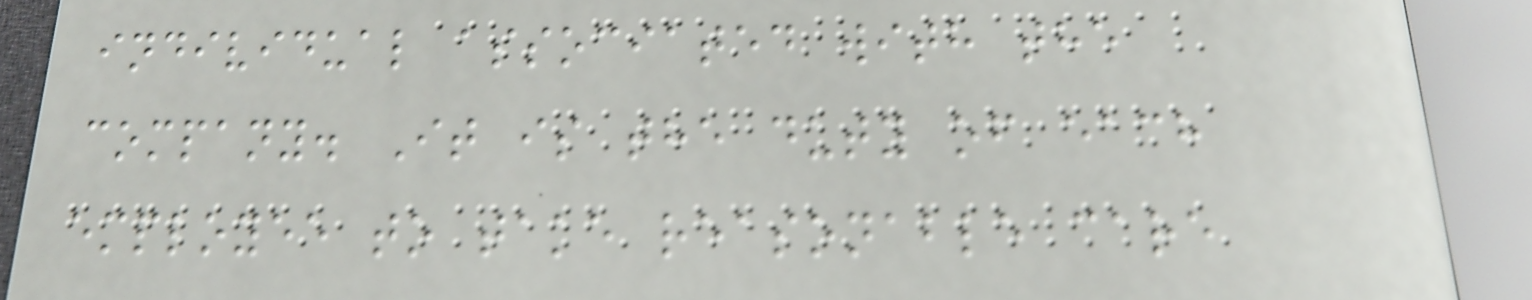individual associated with the
company. It is the duty of each
employee to take reasonable care
